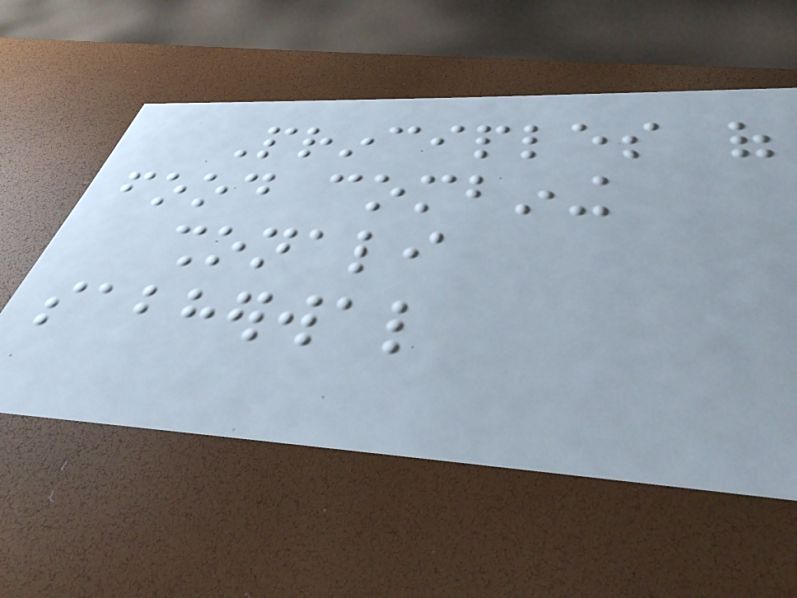Principles of
food combining
shonali
sabherwal
